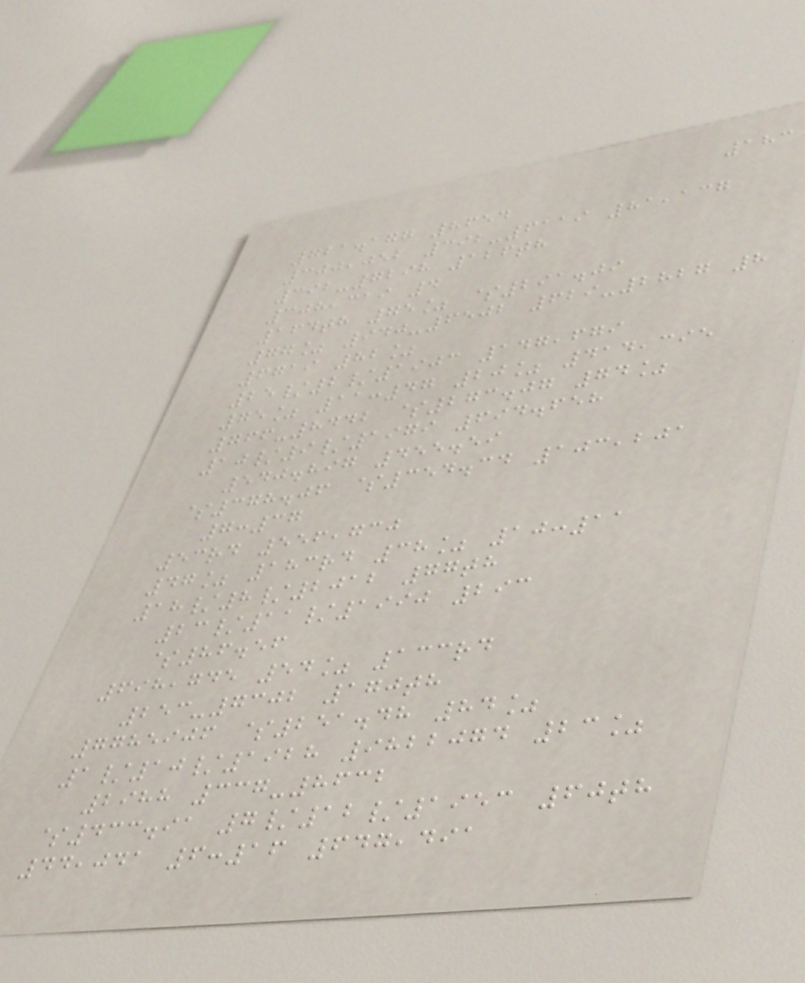183
721.177 8654
300,052 392-6119 81,137
392-7298 126th
308,319 4
164th 75% $291.09
77% 940-6502 629-2827 8
6719 82%
25/2/1903 147,679
75% 11:47 20% 414,395
766-8442 $273.07 74%
10/9/1979 694.658
540.897 455.59
$378.06 $354.34 103,201
7:37
53rd 556,730
47% 183rd 38% 10:11
18/8/2012 77th
23/11/1990 293
$86.56
698,745 54% 133rd
253-7302 170th
7785906 $251.48 84%
1/10/1928 9822074 23%
2988 337-8632
$433.91 7/12/1953 60th
44,041 6:16 647,491
